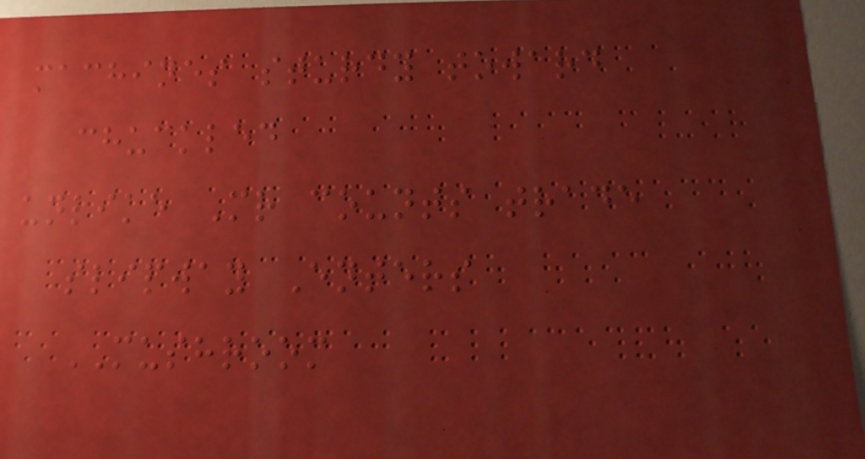machines sturdy toward
chuckled
unlike Mr counts trade
slipway Enters
MUSHROOM
